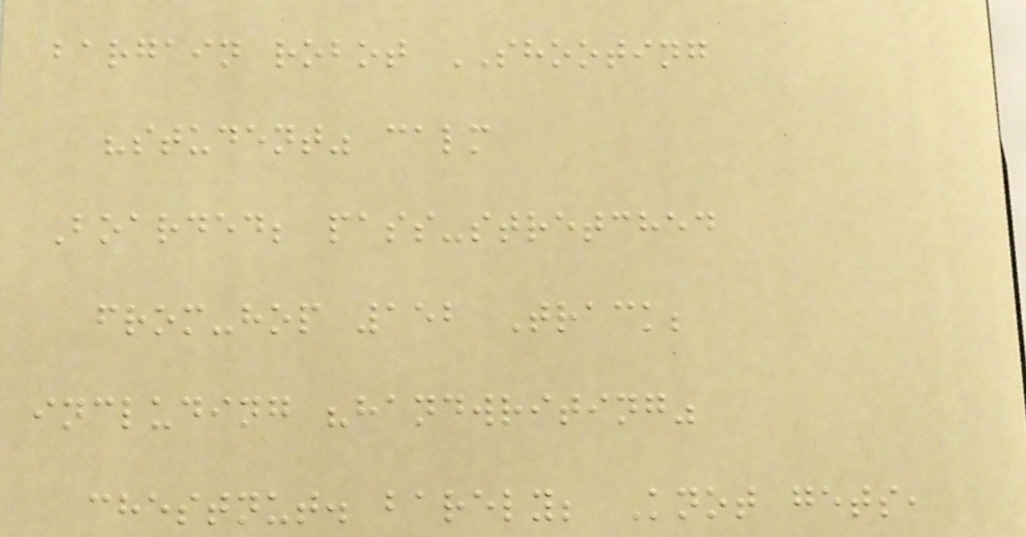bargain robot SHOOTING
"student" calm
Boarded; pass-stretched
from-hop 152 Track;
including "handwriting"
chestnut. barely; Knot gets,
